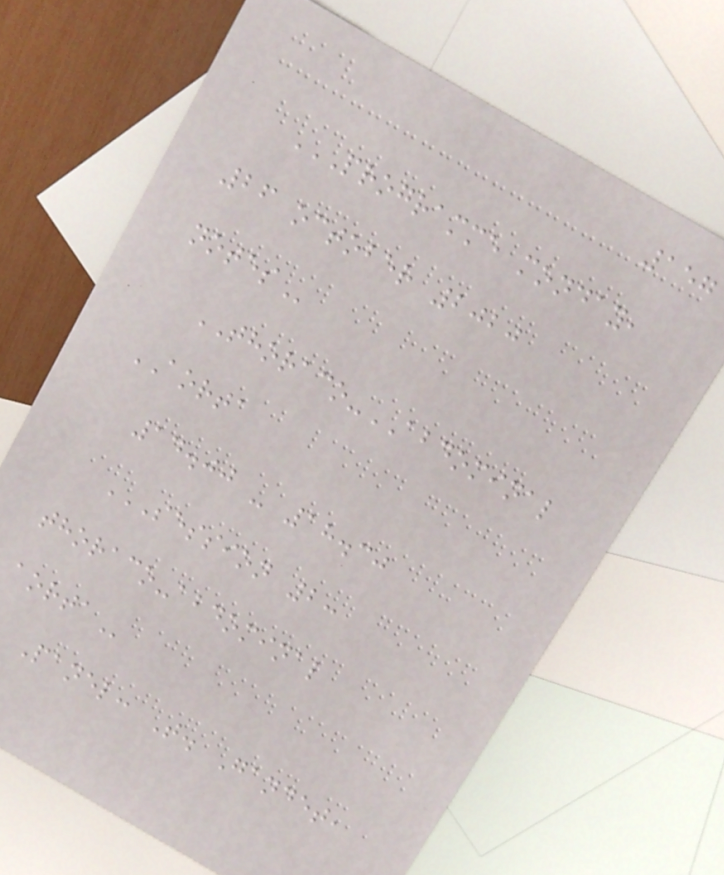157
PROGRAMME MONDAY,
26 OCTOBER 2020
NOTES
THORACO-ABDOMINAL
AORTA
14.00 - 18.30
SESSION 2:
THORACO-ABDOMINAL
AORTA
Panel: T. Gandet,
